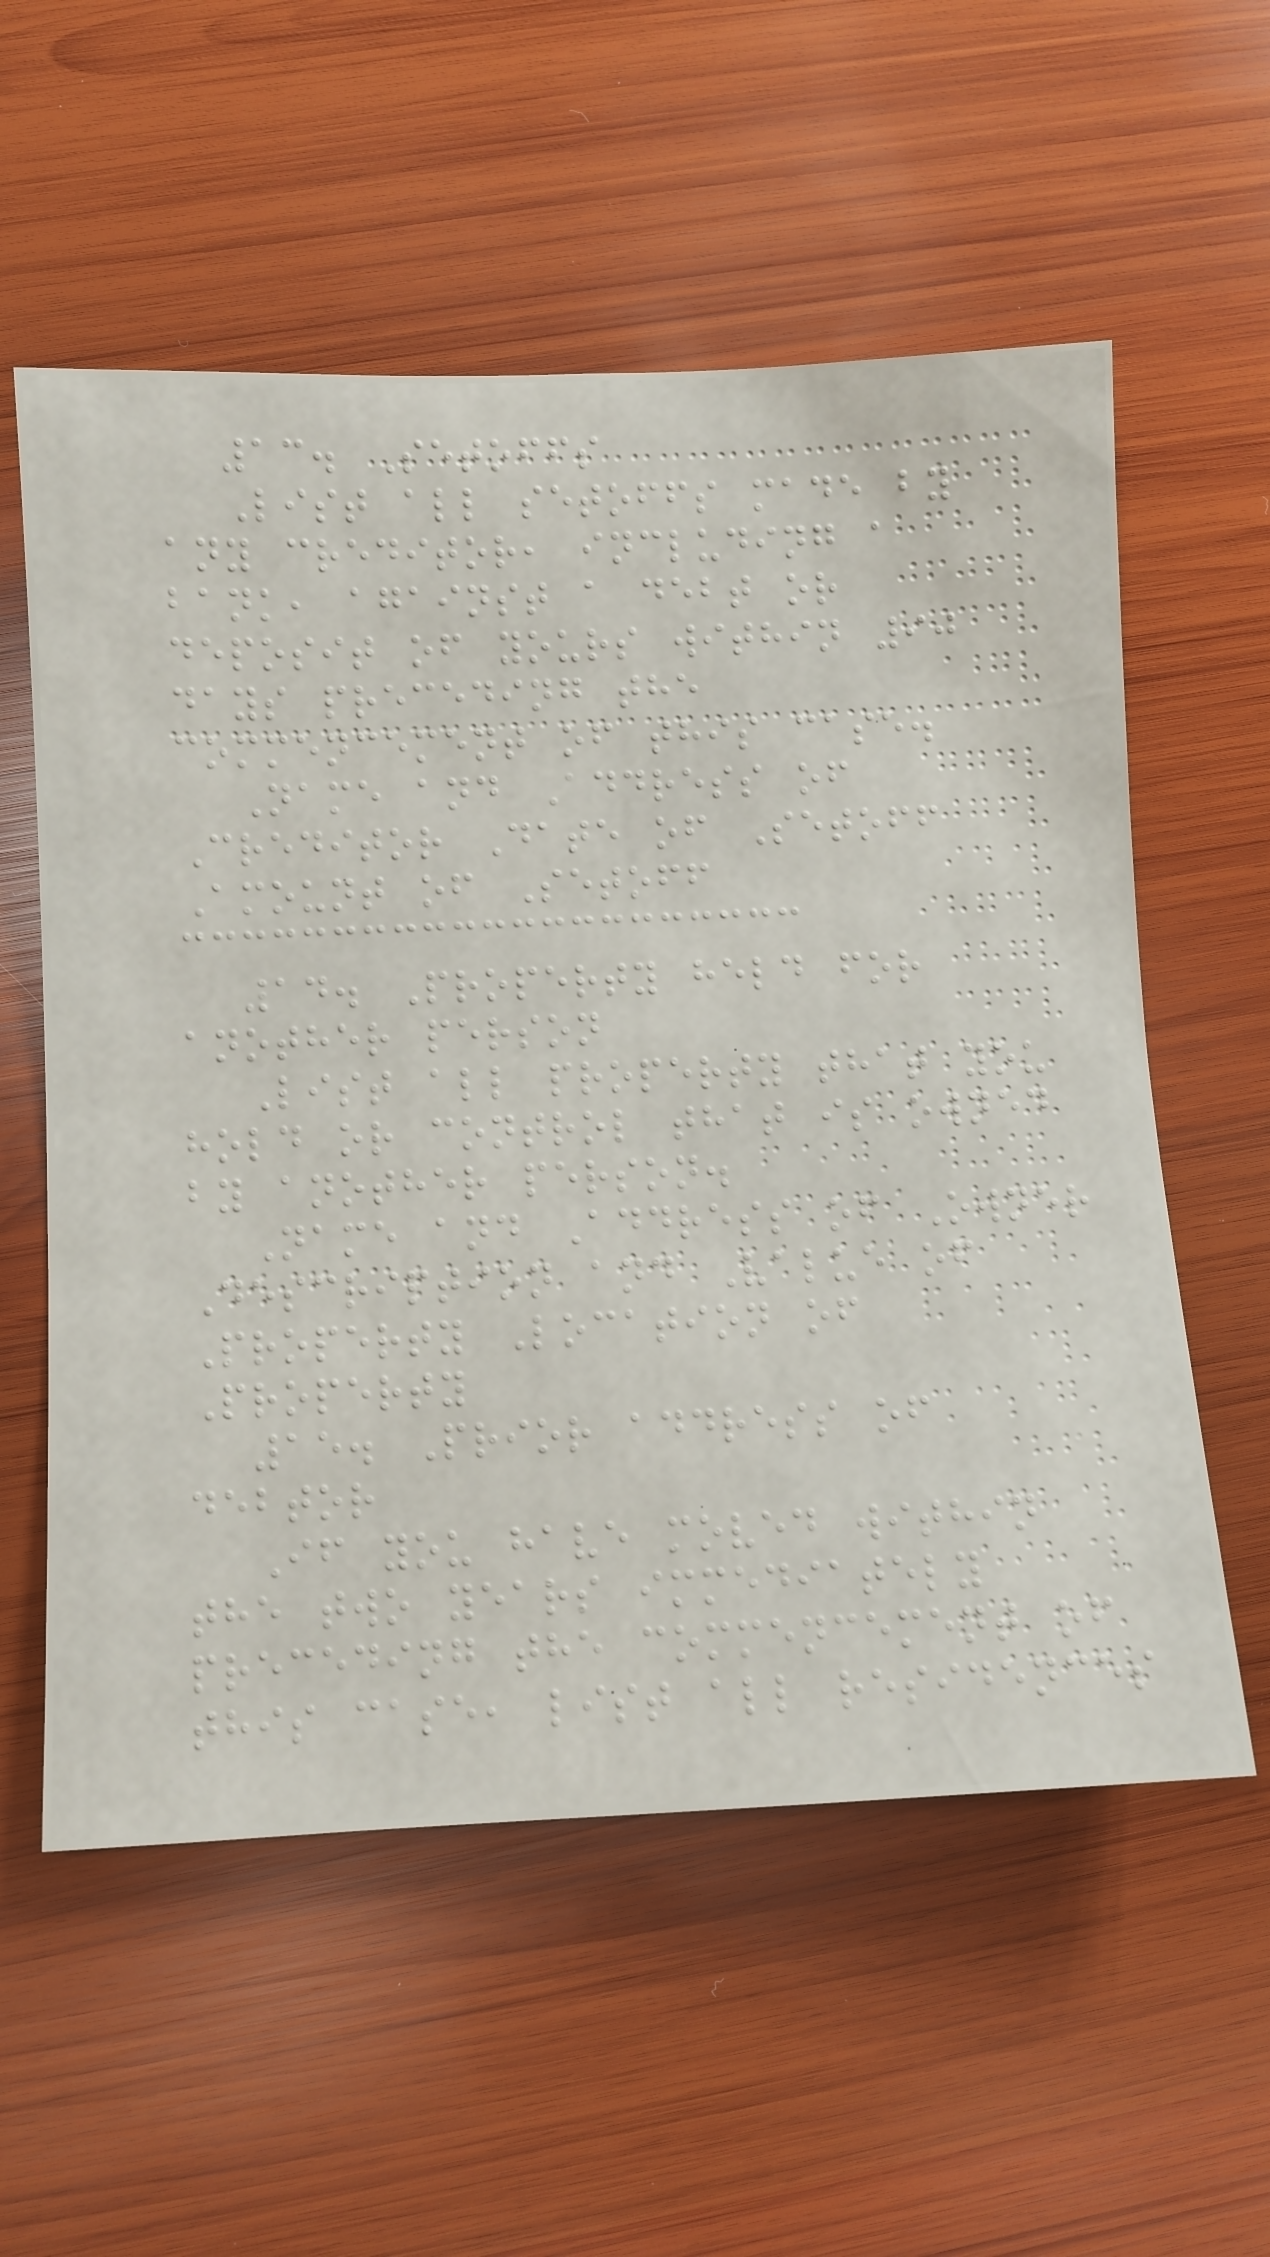13. Setoffs
List all setoffs made by
any creditor, including a
bank, against a debt or
deposit of yours within 90
days preceding the
commencement of this case.
Name and Address of
Creditor Date of Setoff
Amount of Setoff
14. Property held for
another person
List all property that you
hold or control that is owned
by another person.
Name and Address of Owner
Description and Value of
Property Location of
Property
15. Prior address of
debtor
If you have moved within
the two years immediately
preceding the commencement of
this case, list all residences
